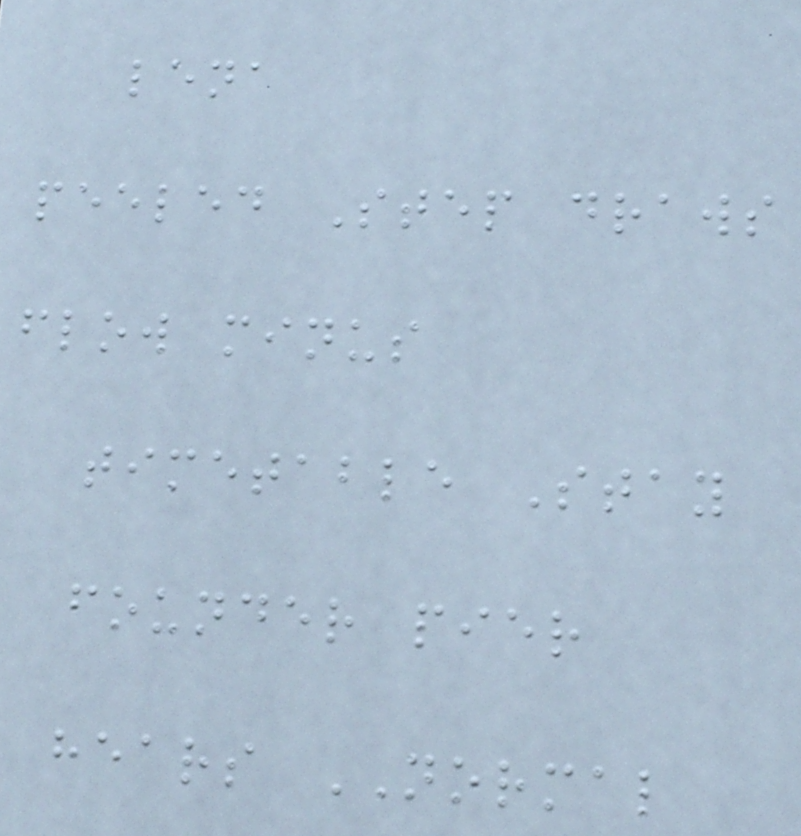lena
peeled Step draws
flow minus
timetable Stay
founder pier
hears NORMAL
